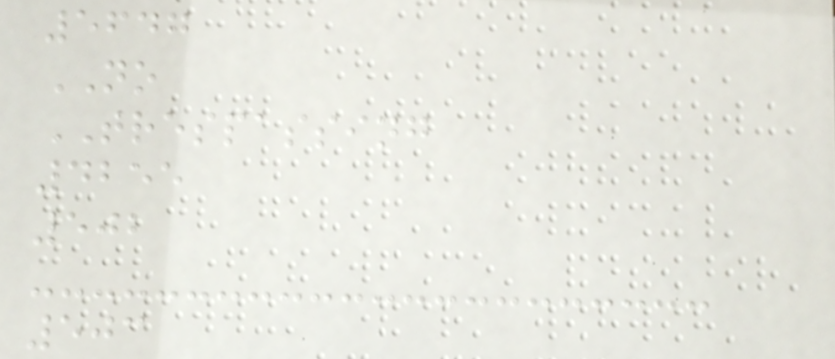5647
NO
TRESPASSING
4255
502
503
